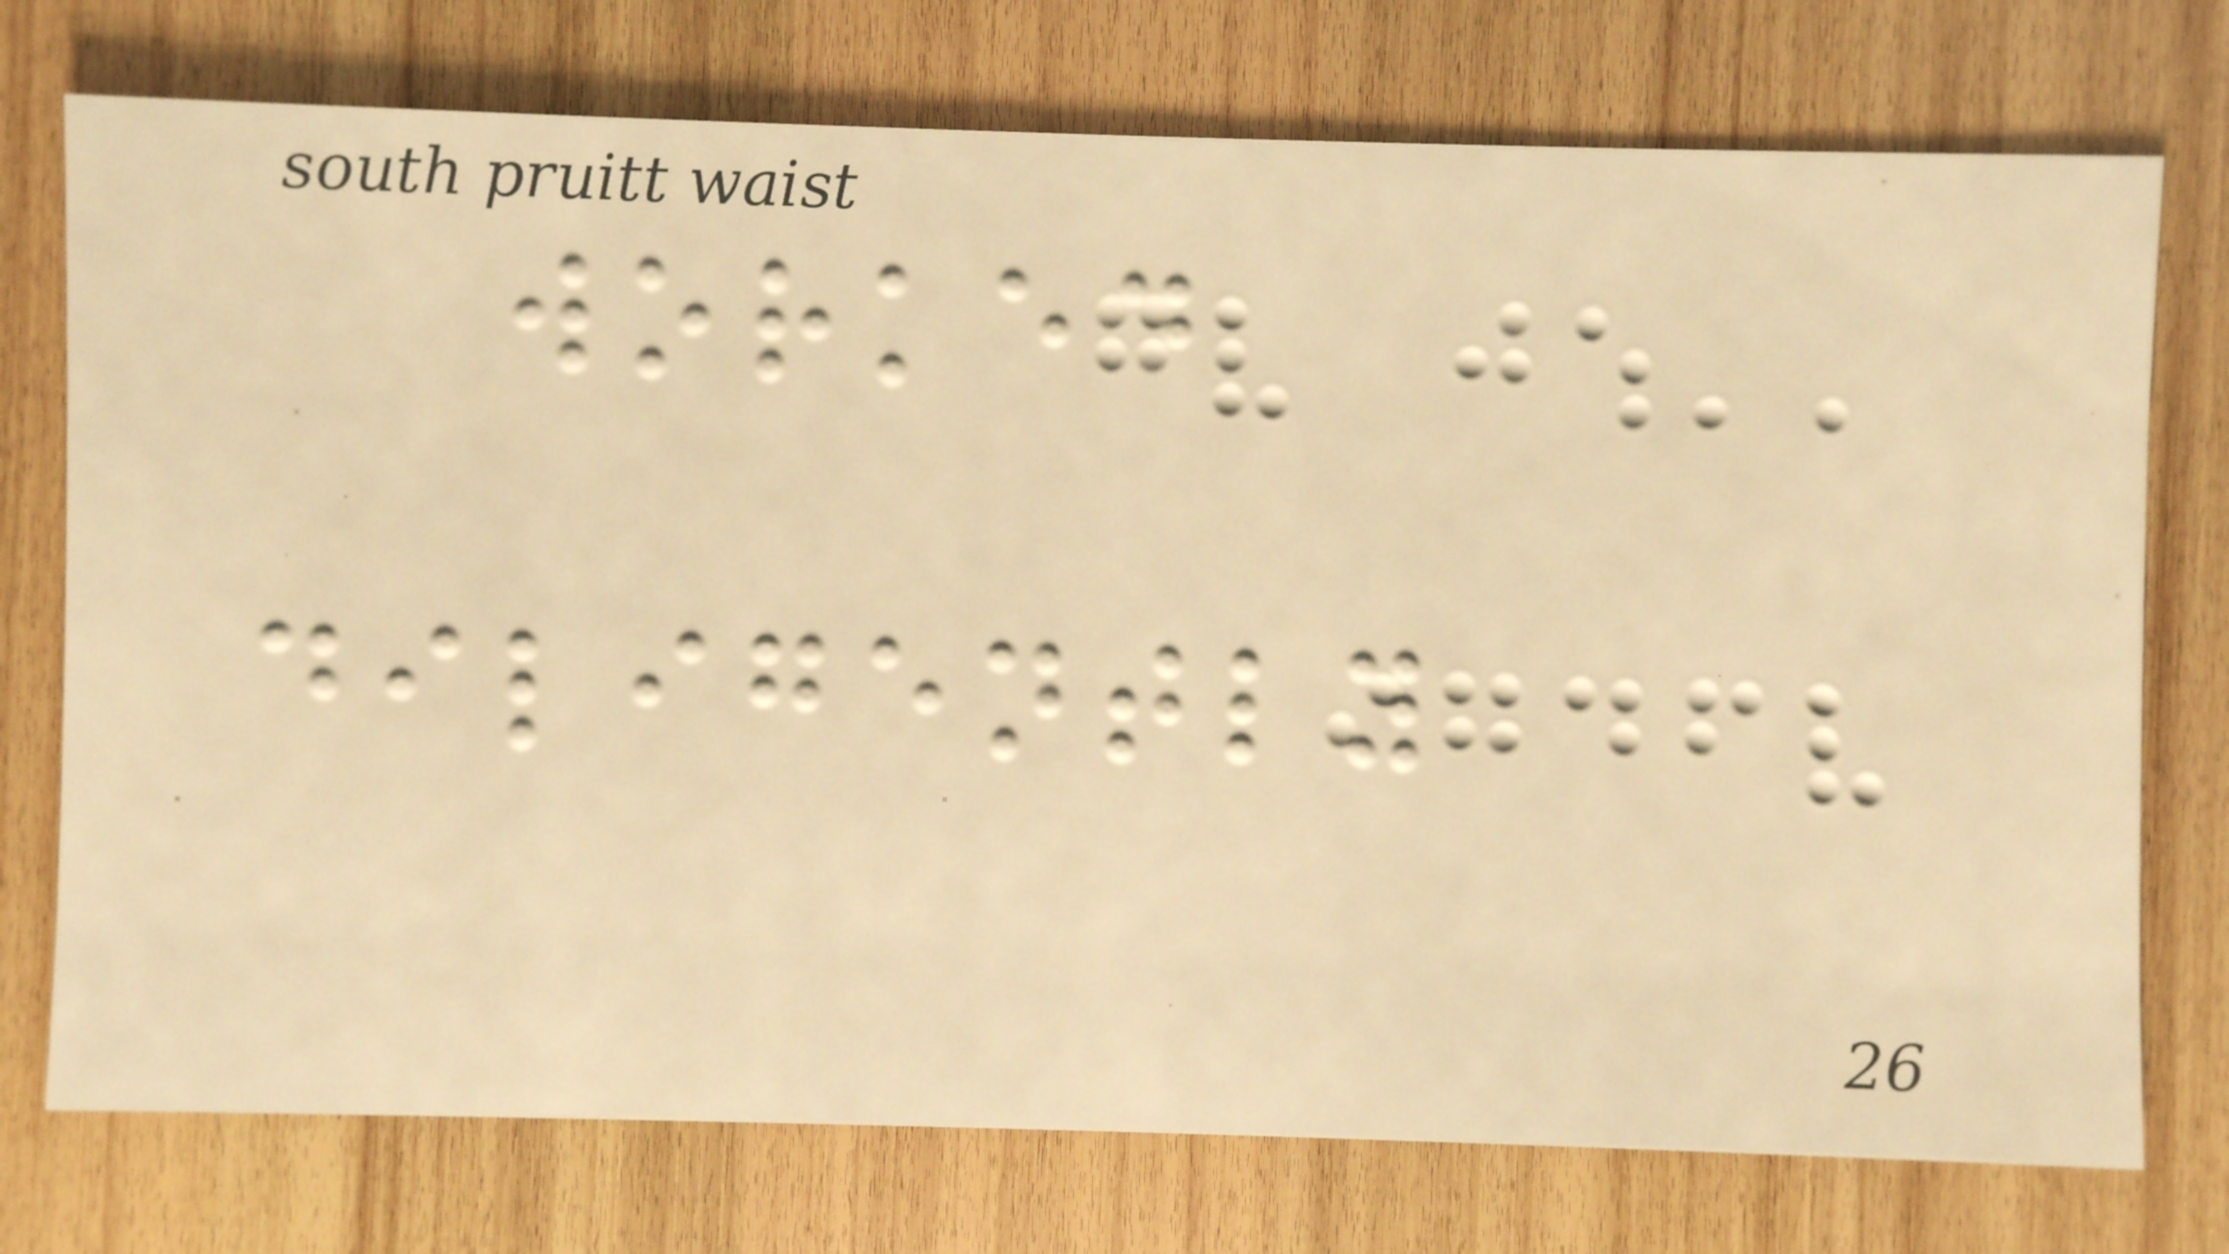worked
diligently
